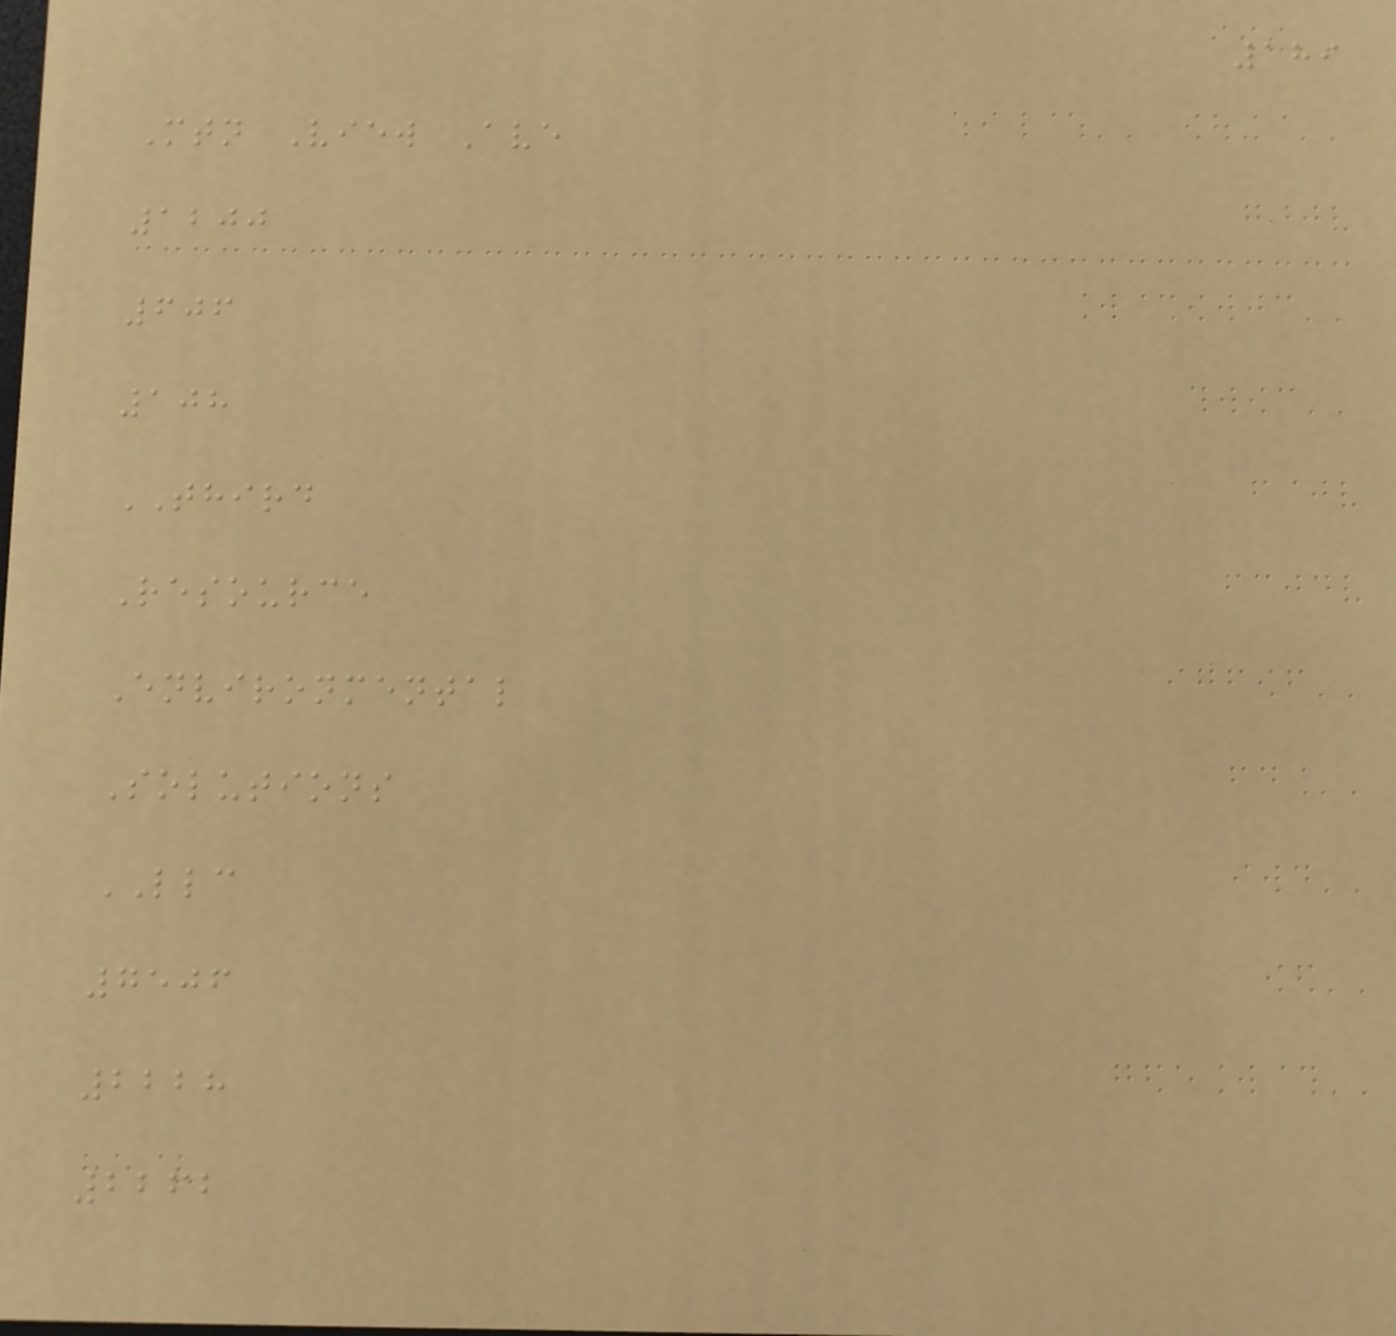189
Mtn View Ave
1200
606
108
THIRD
Resource
Environmental
Solutions
LLC
7506
2228
2262
